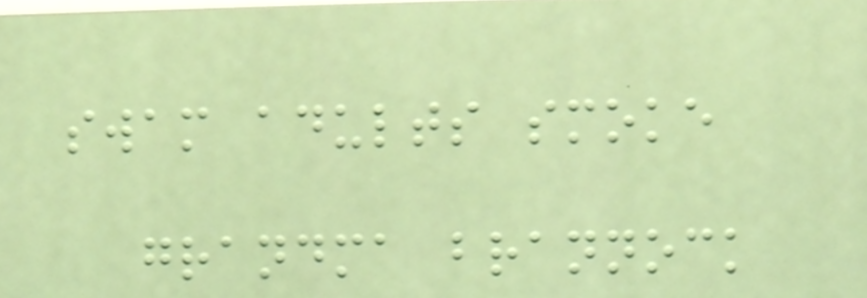swam adults smoke
grandma brannock
